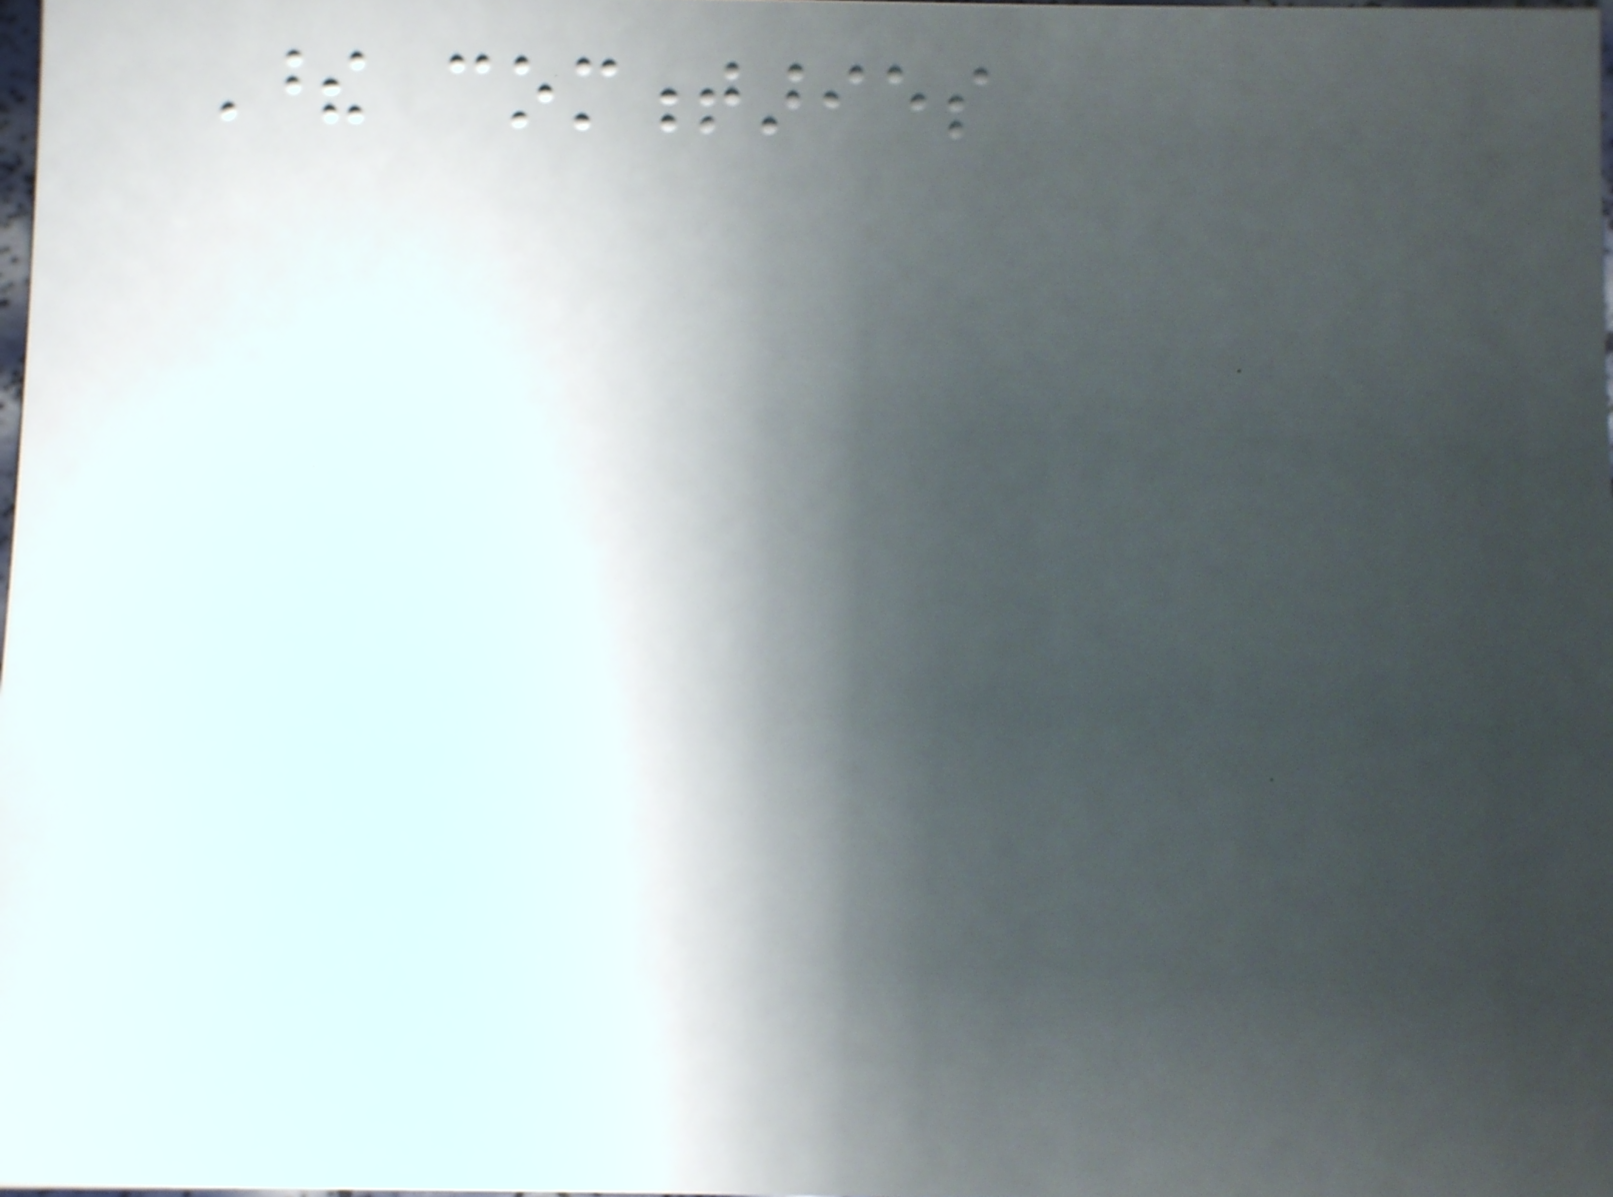These commentaries
